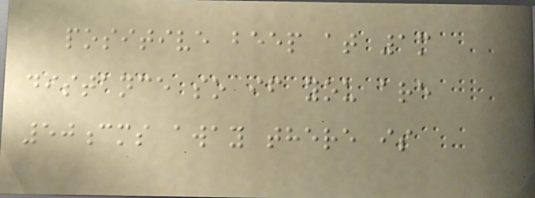positive beep at 1m
distance so if you are
50cms away there is
